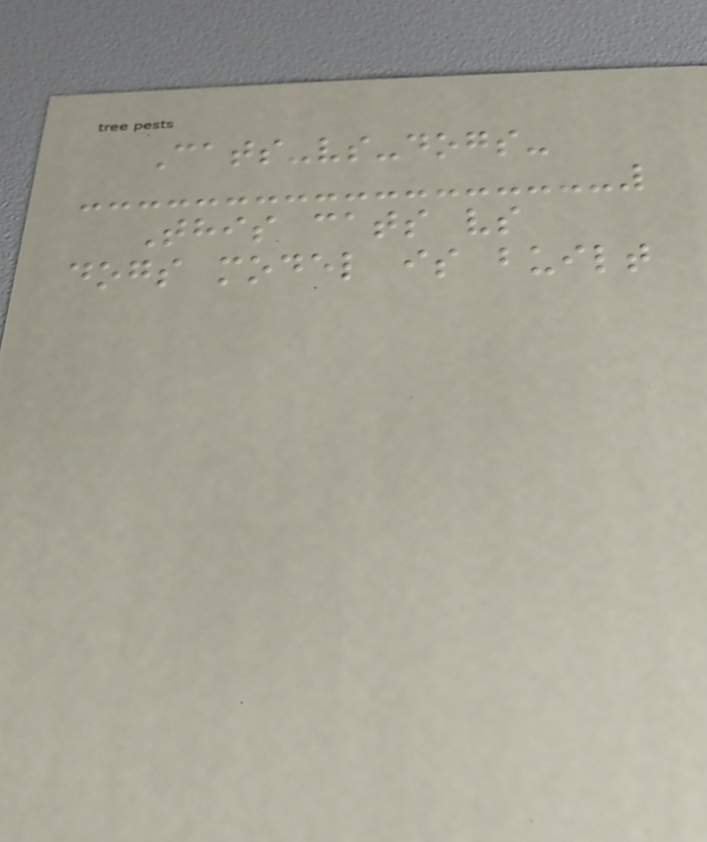Cats-vs-dogs-
This cats vs
dogs model is built
